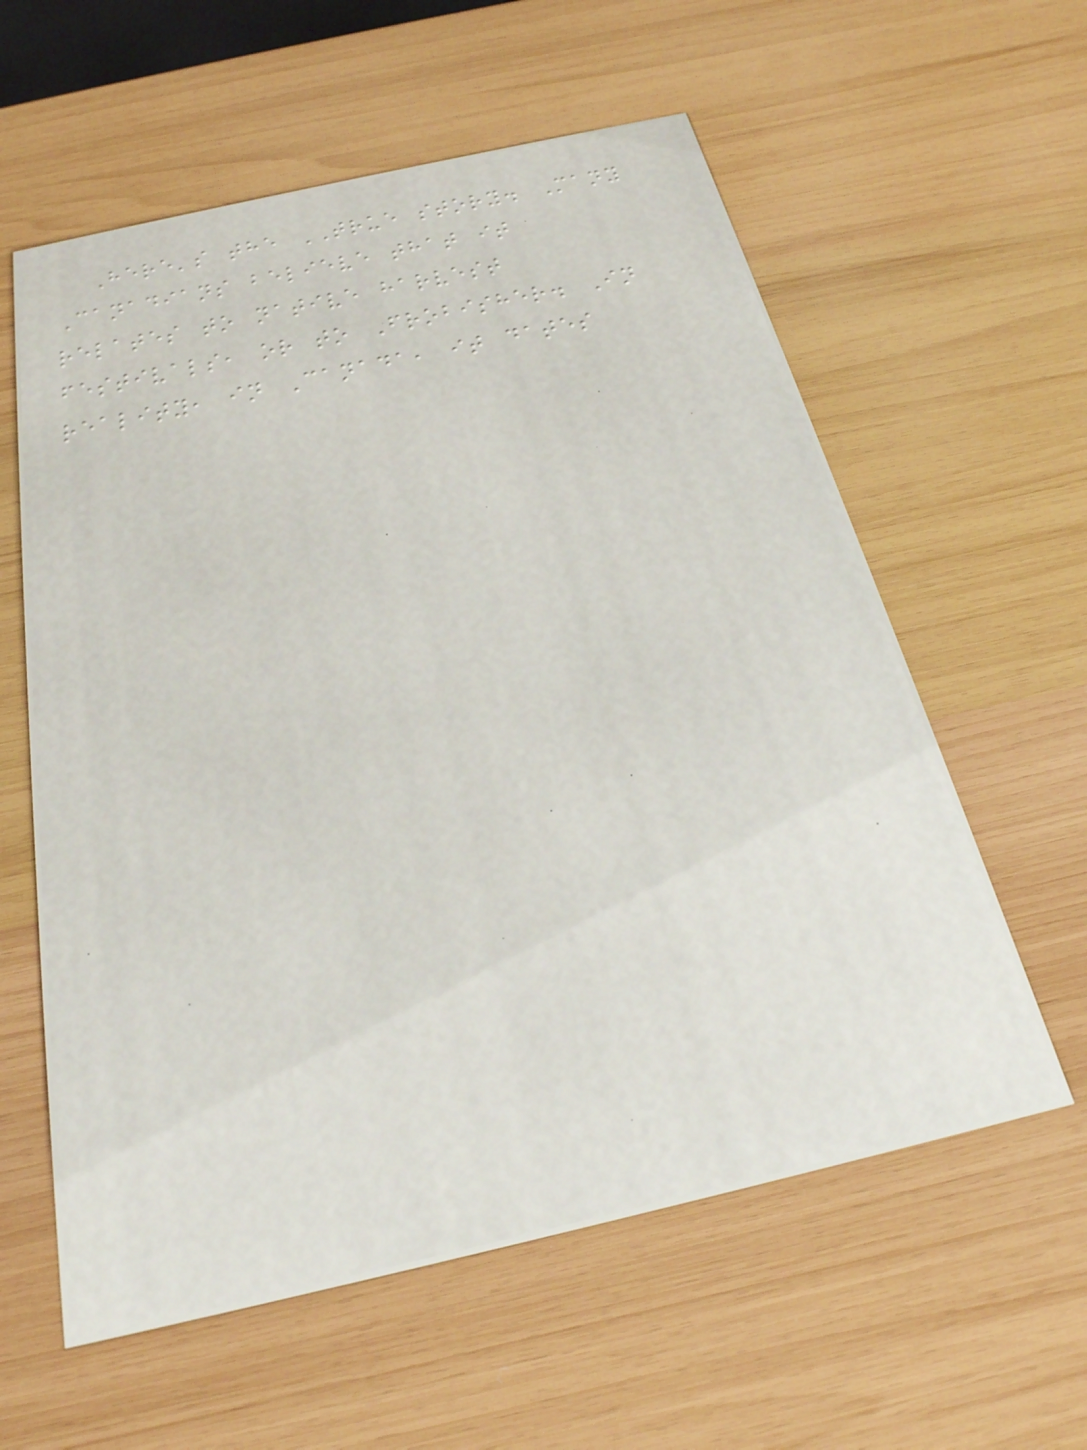Here's the TRUE story. Many
Canadians believe that it
relates to native harvest
festivals, or to Frobisher. In
reality, in Canada, it dates
